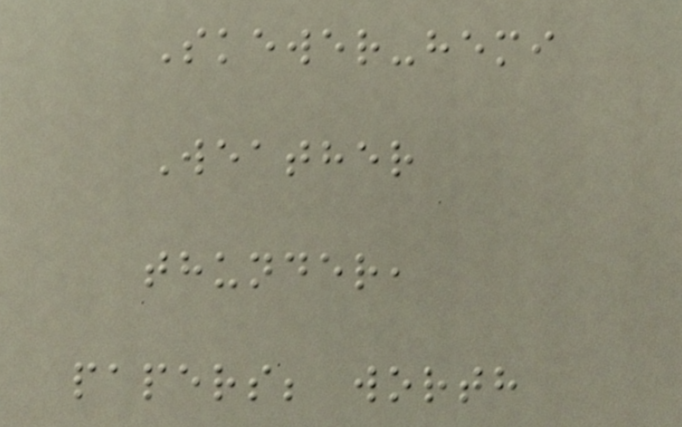Skewer-hemi
Weather
thunder,
papers; worth
